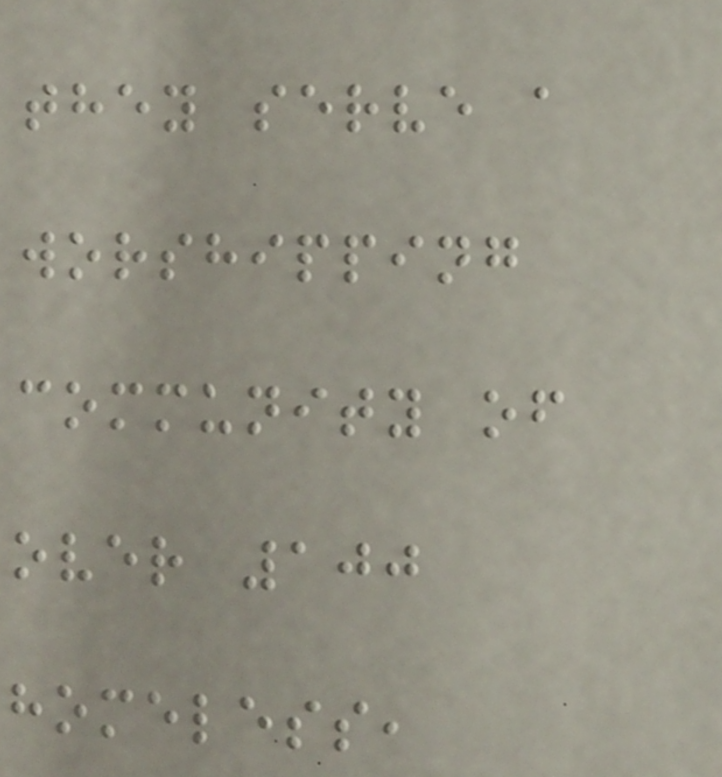they serve a
worshipping
community of
over 100
homeless,
